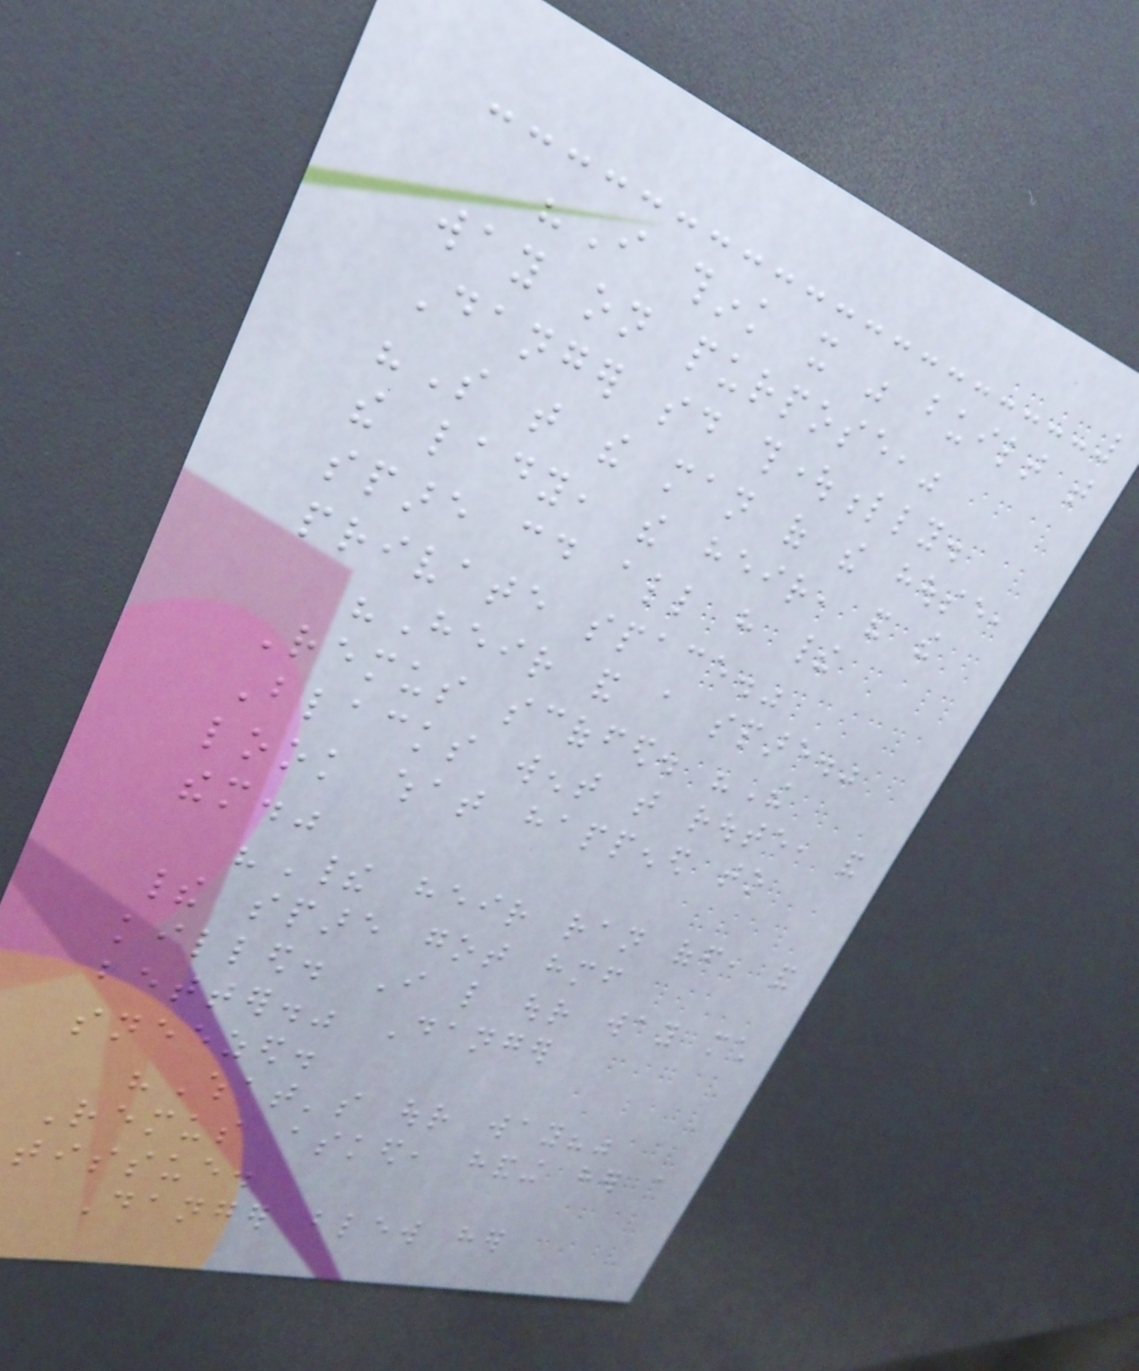"I think it was built that
way on purpose,"
Danger said thoughtfully.
"So that the man of the house,
the lady, the heir, and the
spare could all have their
private space."
"Heir and a spare."
Remus scoffed. "The
Blacks went that route, and
look what happened to
them."
"Their heir ran off, and
their spare got himself
killed. I like our way much
better." Danger
sneezed.
"What's our way?"
Remus asked, handing her a
tissue.
Danger blew her
